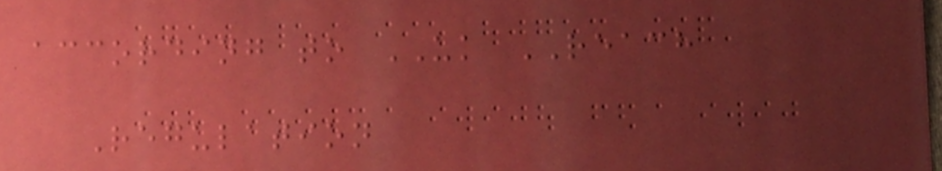according to UK REACH
Regulation
